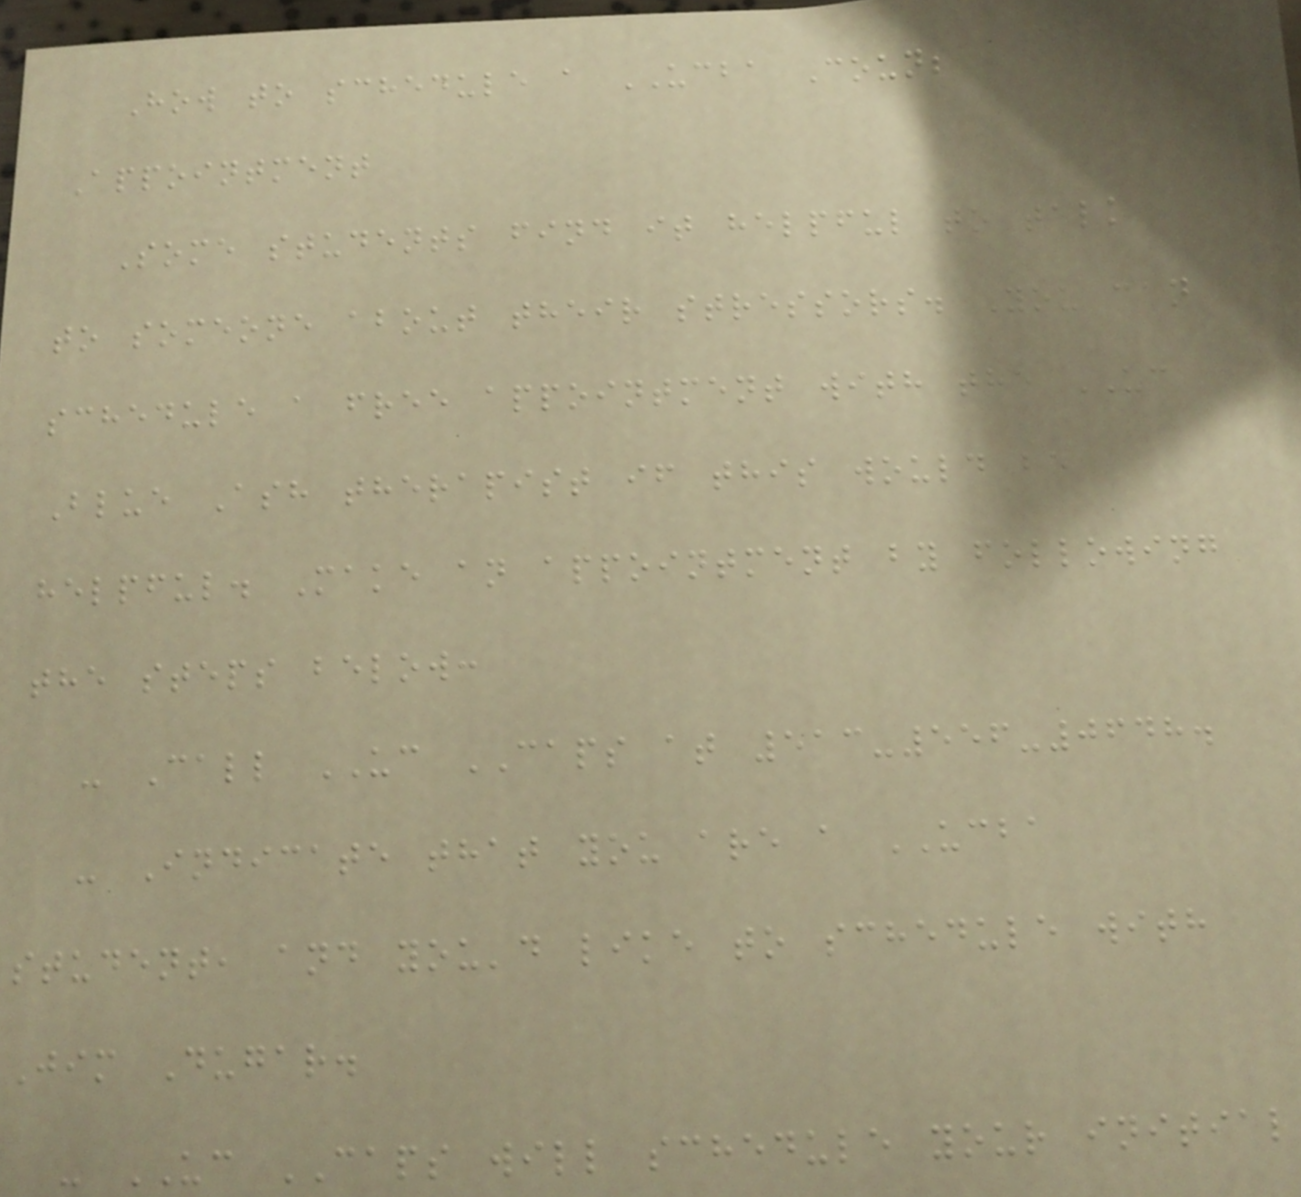How to schedule a UCBA Counseling
Appointment
Some students find it helpful to talk
to someone about their stressors. You can
schedule a free appointment with the UC
Blue Ash therapist if this would be
helpful. Make an appointment by following
the steps below:
- Call UC CAPS at 513-556-0648.
- Indicate that you are a UCBA
student, and you'd like to schedule with
Jim Dugar.
- UC CAPS will schedule your initial
